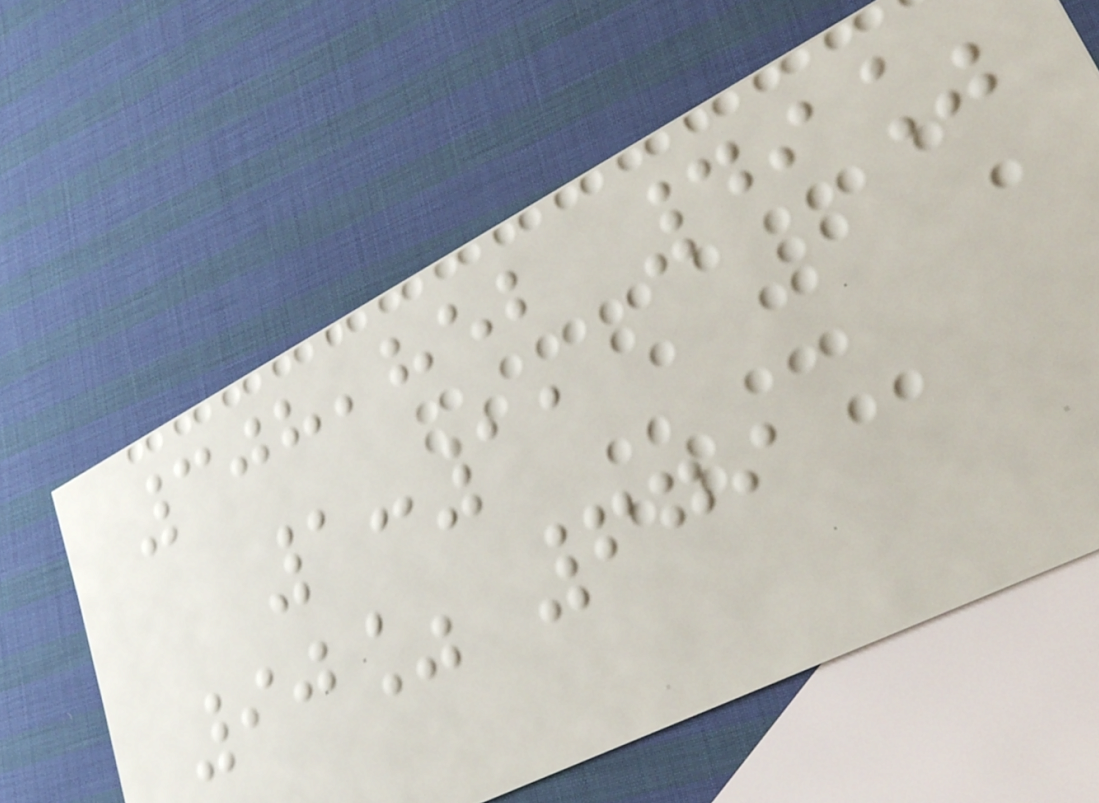308,852 49%
1:11
90% 679
